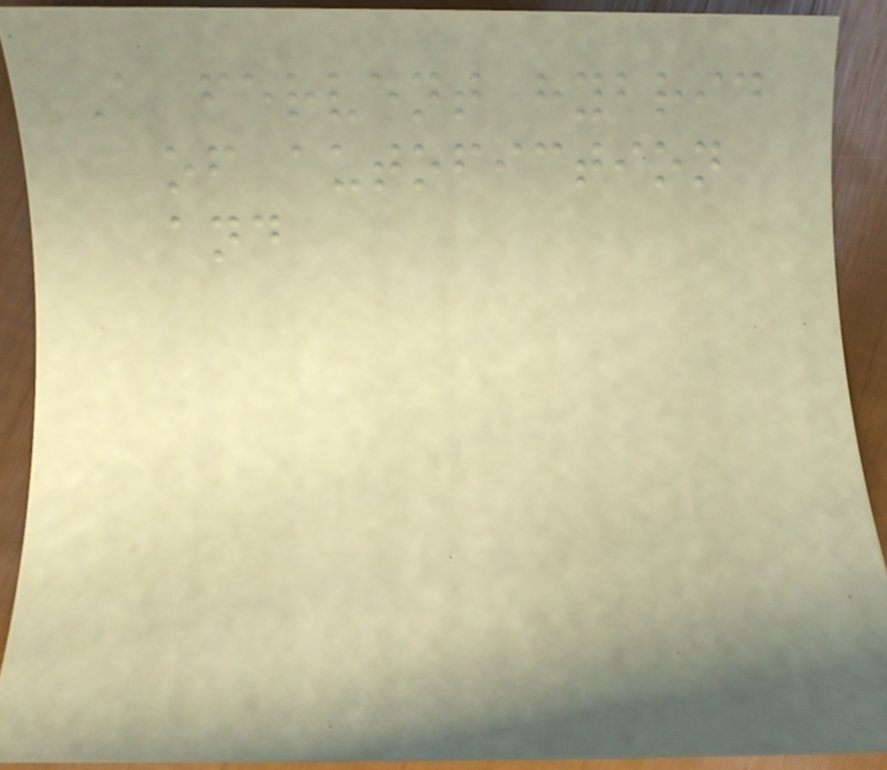A fervent hybrid
of autofiction
and
